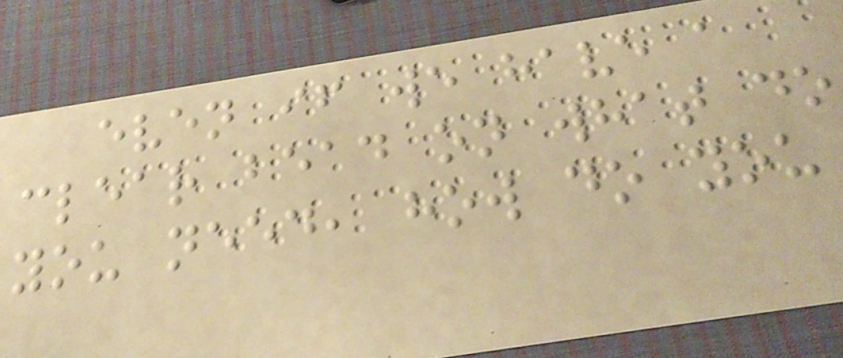even if we have a
clear bead on what do
you need, how do you
